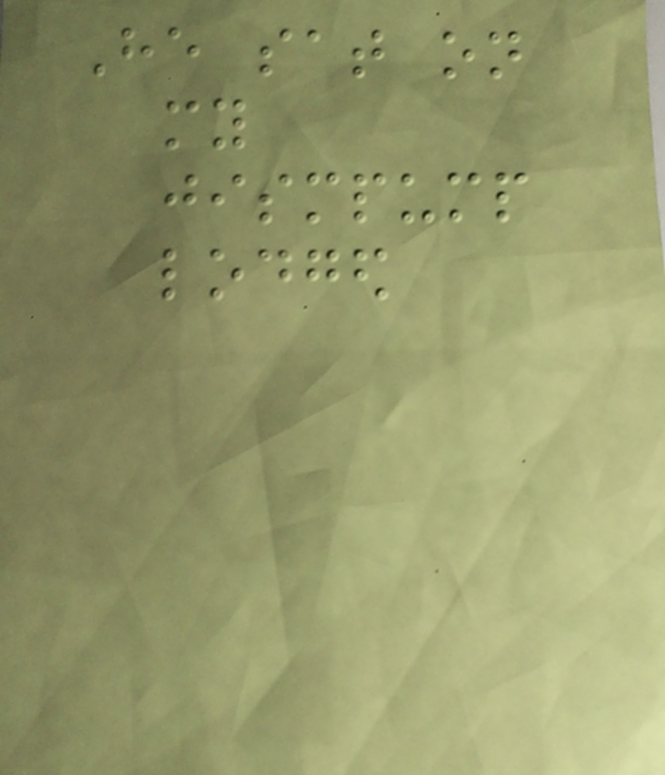He sat on
my
jismpump
lodged
